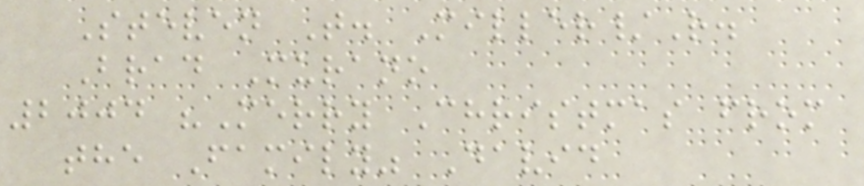Steven T. Miller/R.
Brad Murano
2004 "Merry Christmas from
the Family" David
